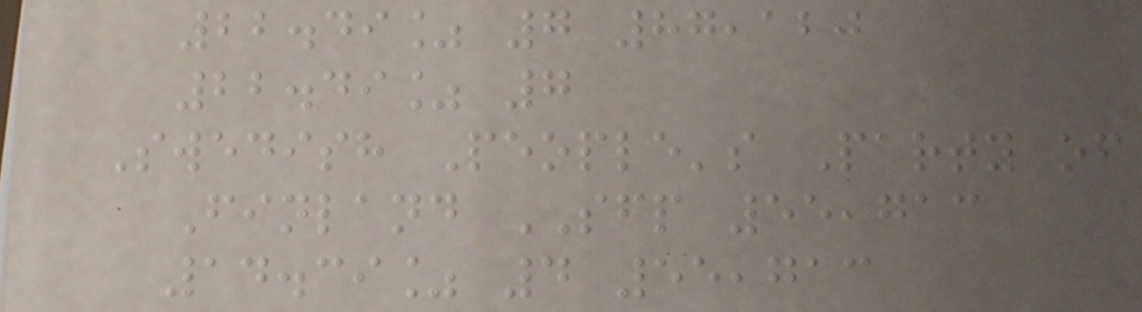22.49% 7 87,120
22.49% 7
Swedish People's Party of
Finland SFP 55,713
14.39% 4 55,713
